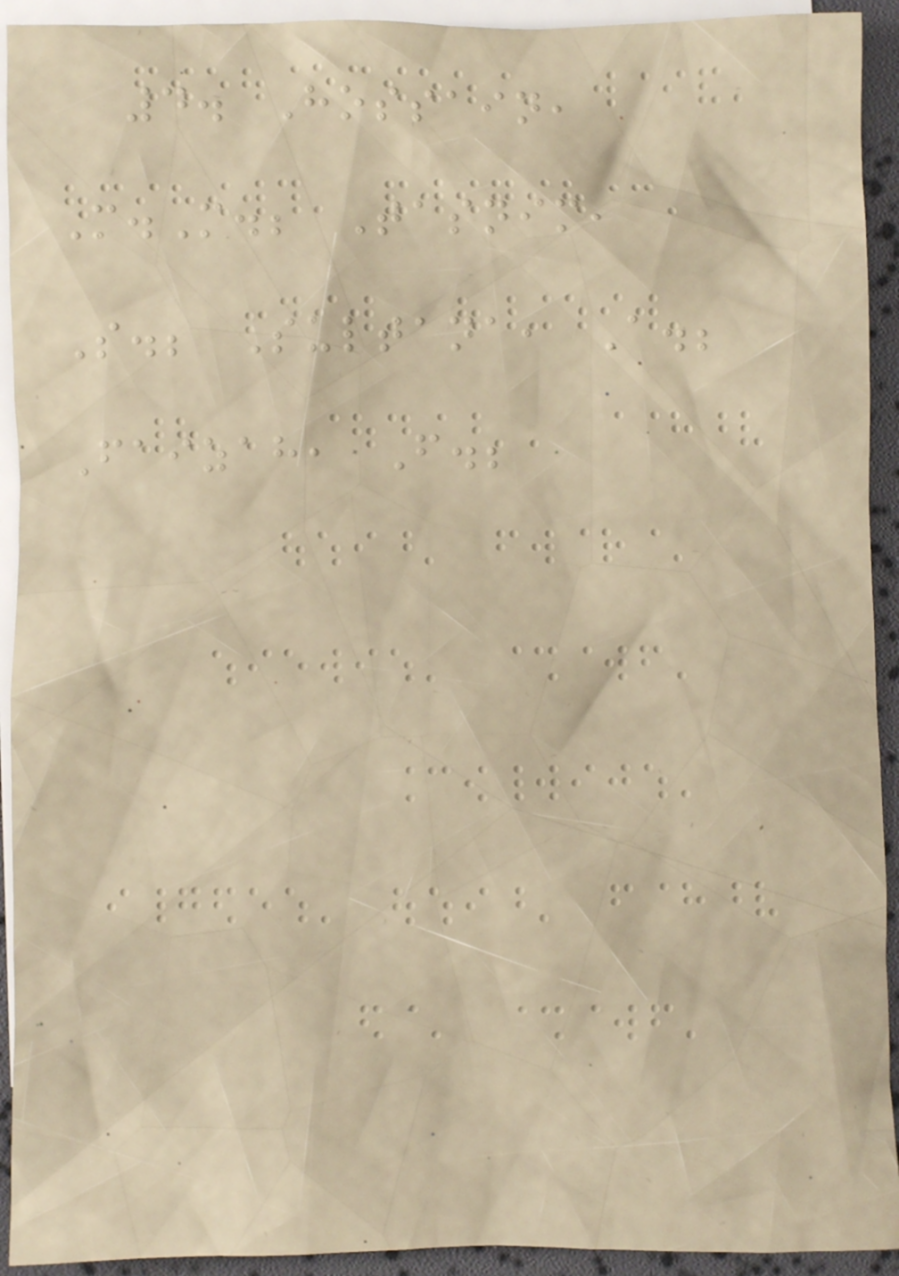4. Hossain,
M.M.; Tasnim,
S.; Sultana, A.;
Faizah, F.;
